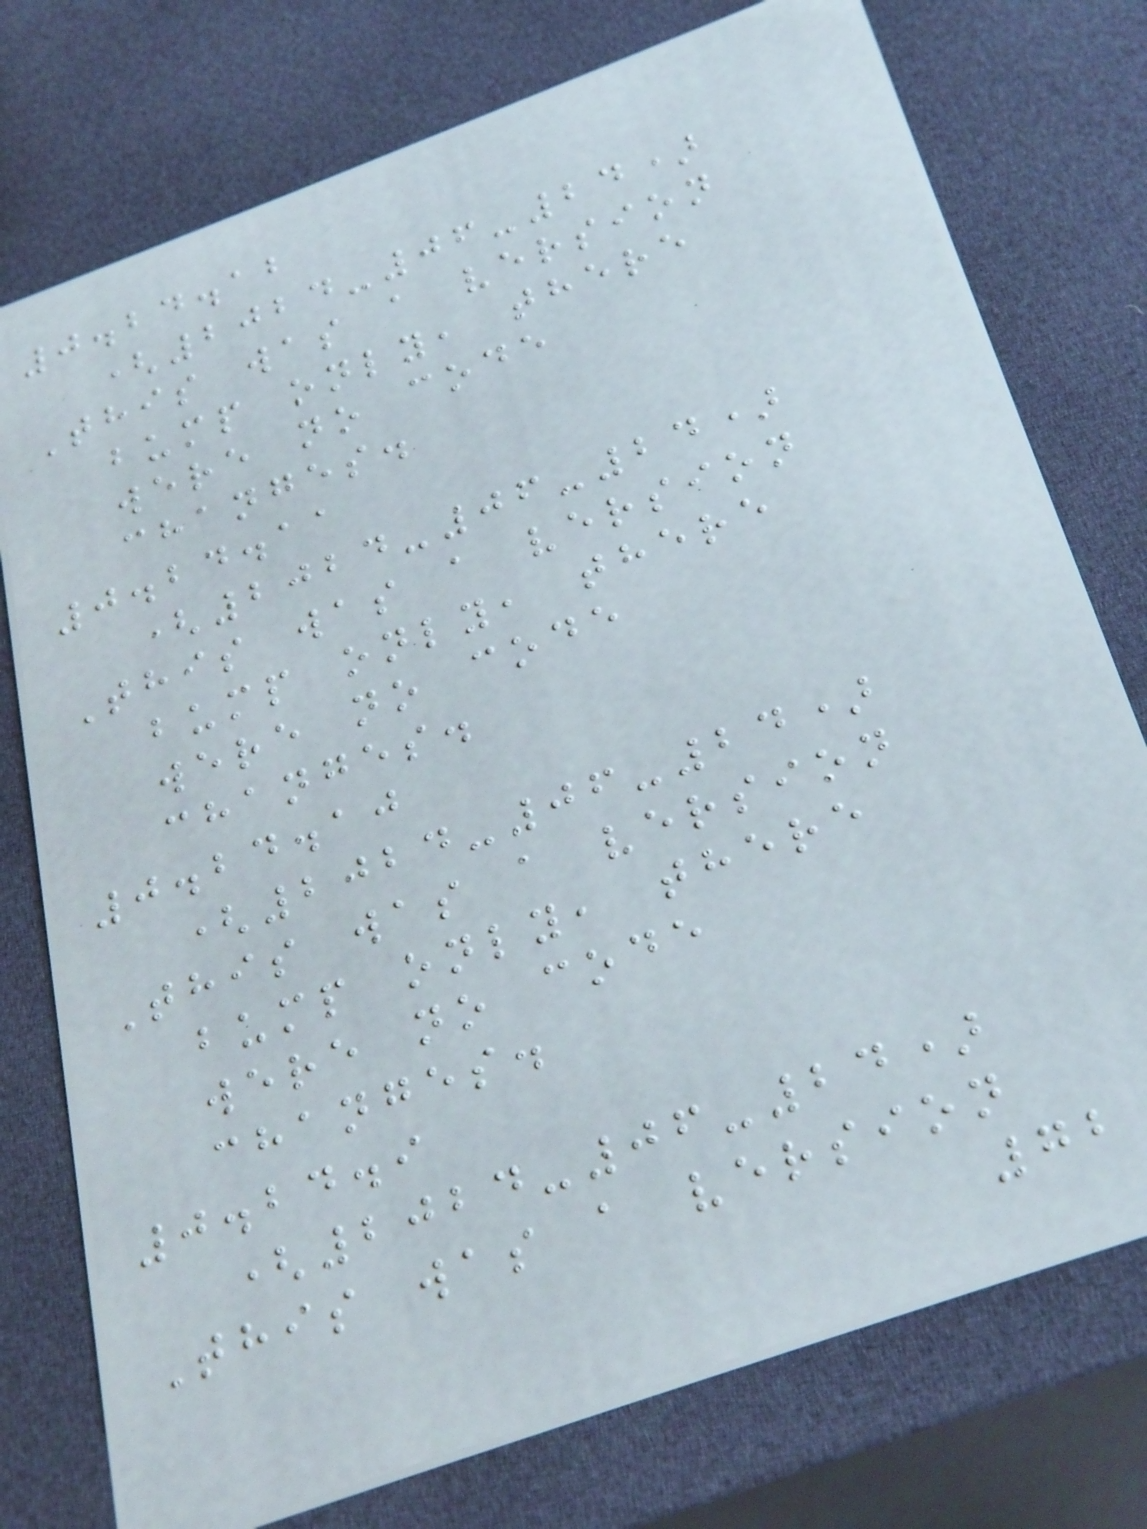0.24.12
(2024-06-24)
This was a version
bump only, there
were no code
changes.
0.24.11
(2024-06-24)
This was a version
bump only, there
were no code
changes.
0.24.10
(2024-06-24)
This was a version
bump only, there
were no code
changes.
0.24.9
(2024-06-24)
This was a version
72
